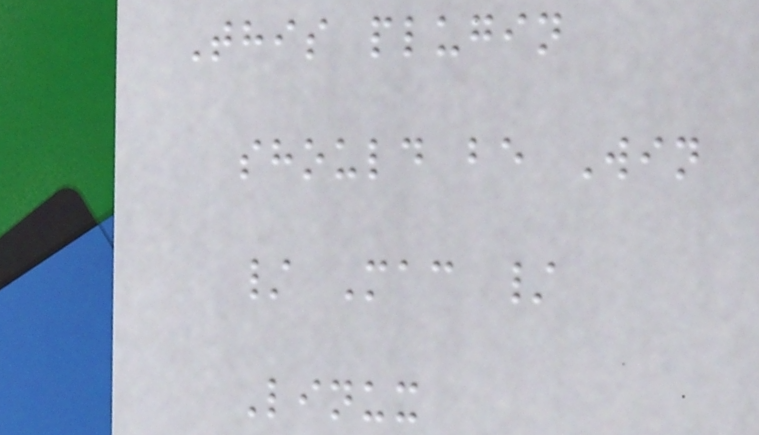This plugin
should be Win
/ Mac /
Linux
